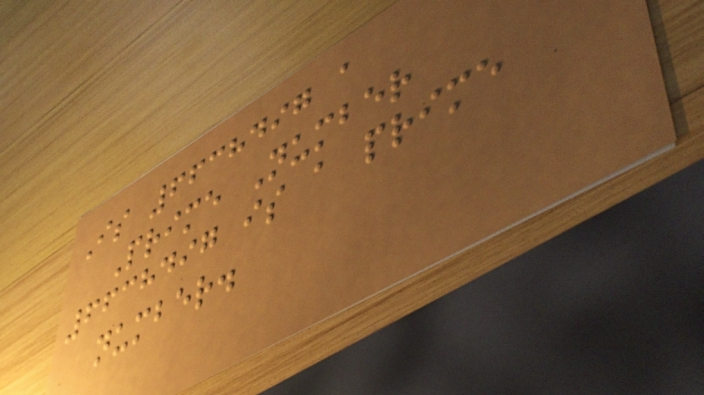Is 6638497 a
Prime Number
6638497 is a prime
number.
